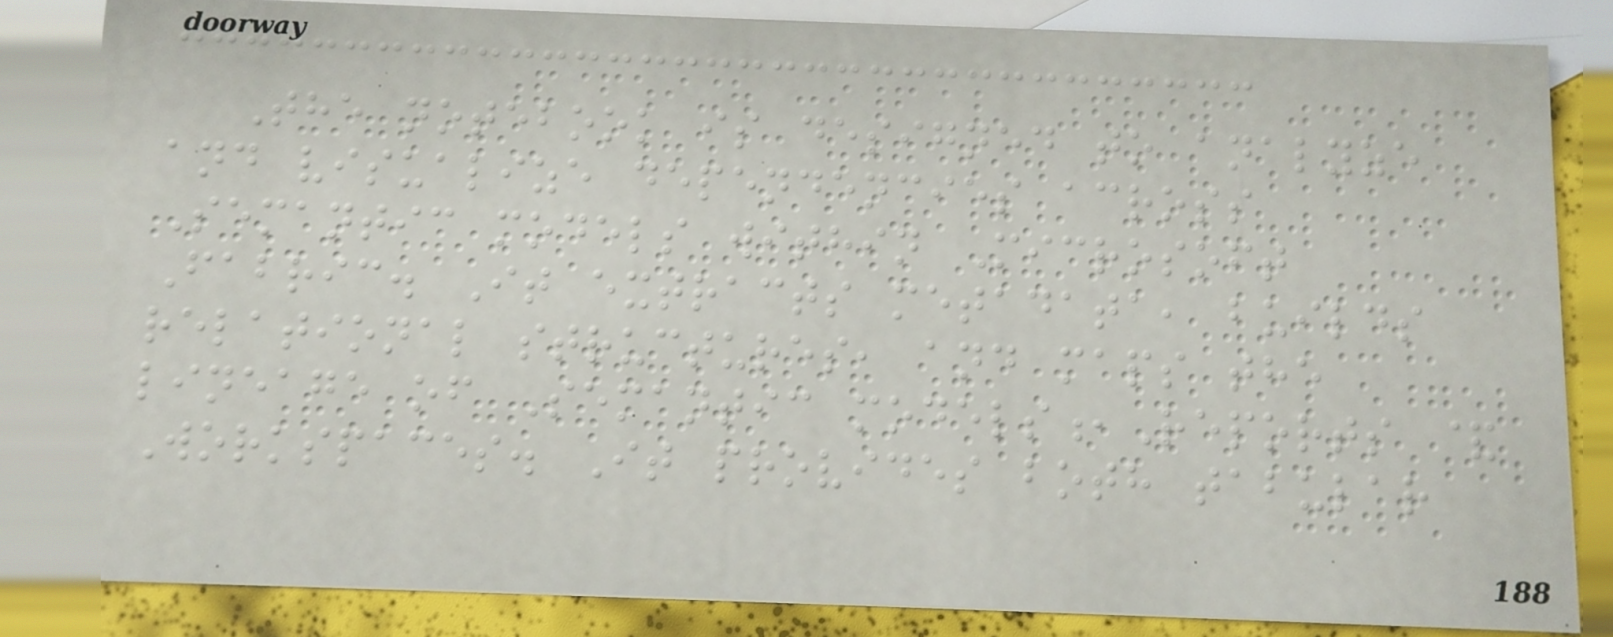The notebook is designed to analyze
and visualize dependencies across
Semantic models within Microsoft
Fabric. It extracts metadata, builds
relational structures, and maps the
lineage of Semantic models,Reports &
Workspaces. It provides both tabular
